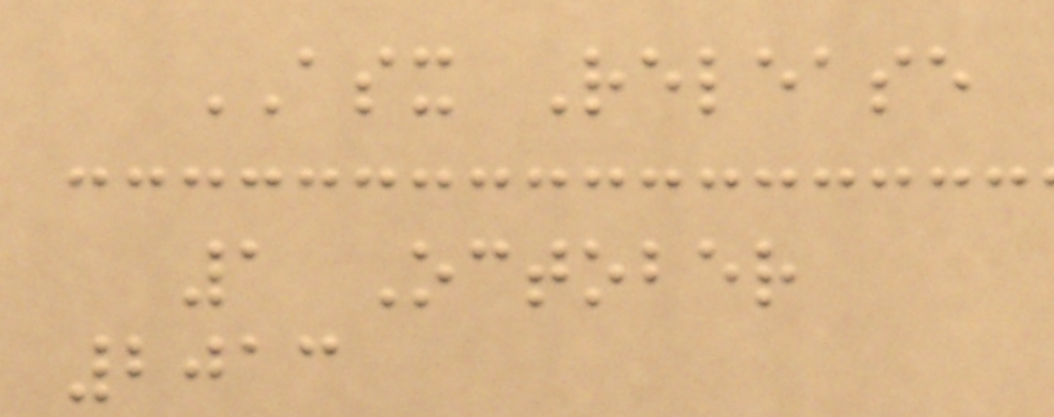ASX Release
1 October
2013
